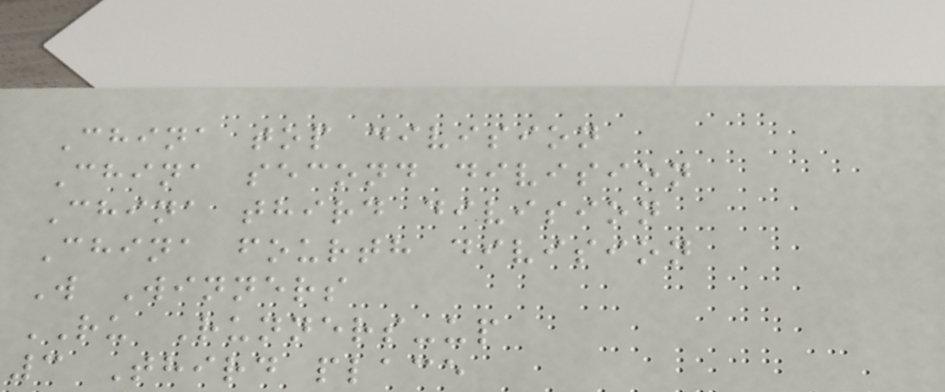China top division
China second division
China third division
China fourth division
W Winners
RU Runners-up
3 Third place
